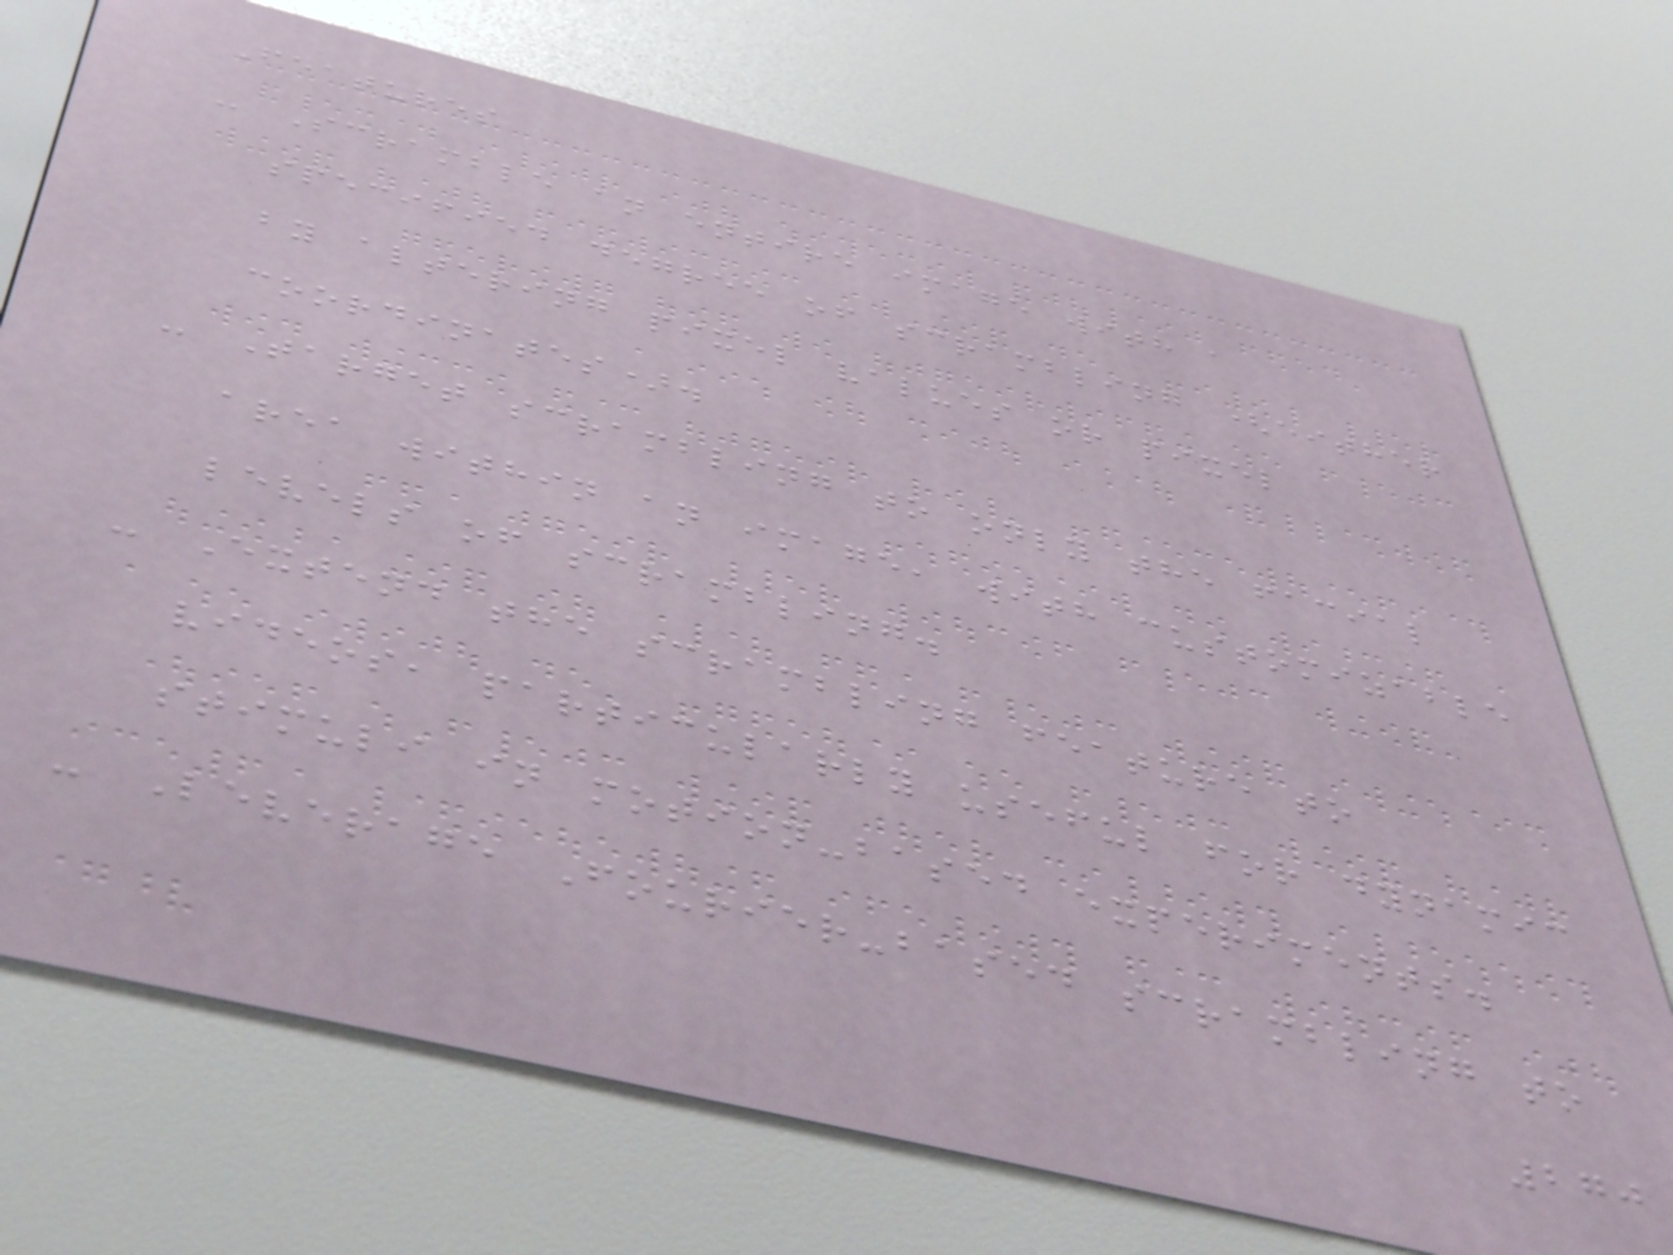Features
- Scramble an entire image with a
specified degree of scrambling (either
by altering pixel values or pixel
coordinates).
- Target scrambling to only the facial
area within an image, with customizable
levels of scrambling.
- Extend the scrambling feature to
videos, particularly useful for dynamic
stimuli in motion-based experiments.
- Leverage Fourier-based scrambling to
270
